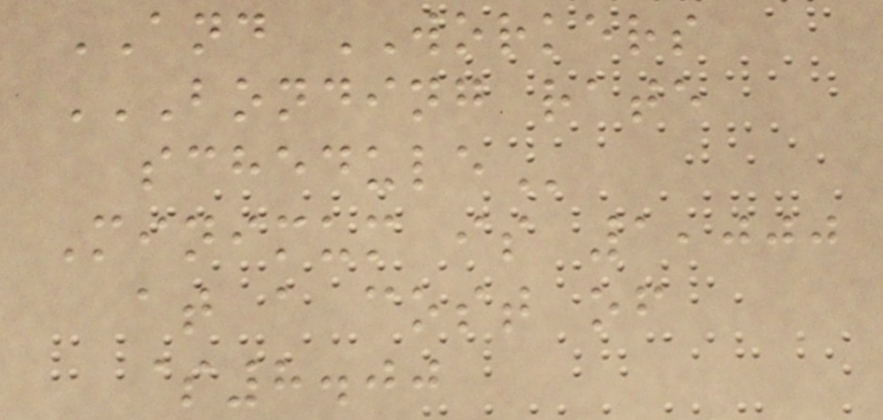AND WORKERS
BONDING RATE
SCHEDULE
Minimum is 1,000
at a cost of
$8.00
